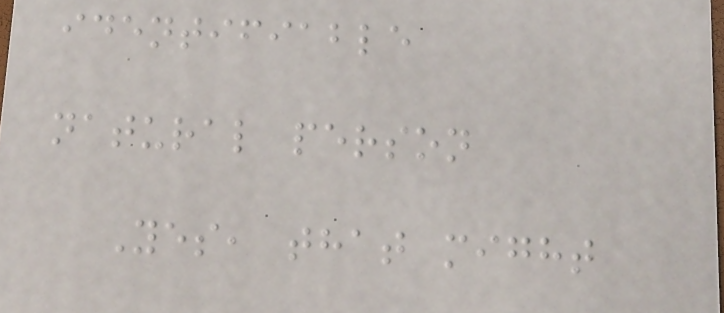identifiable
natural person
Yes, that might
